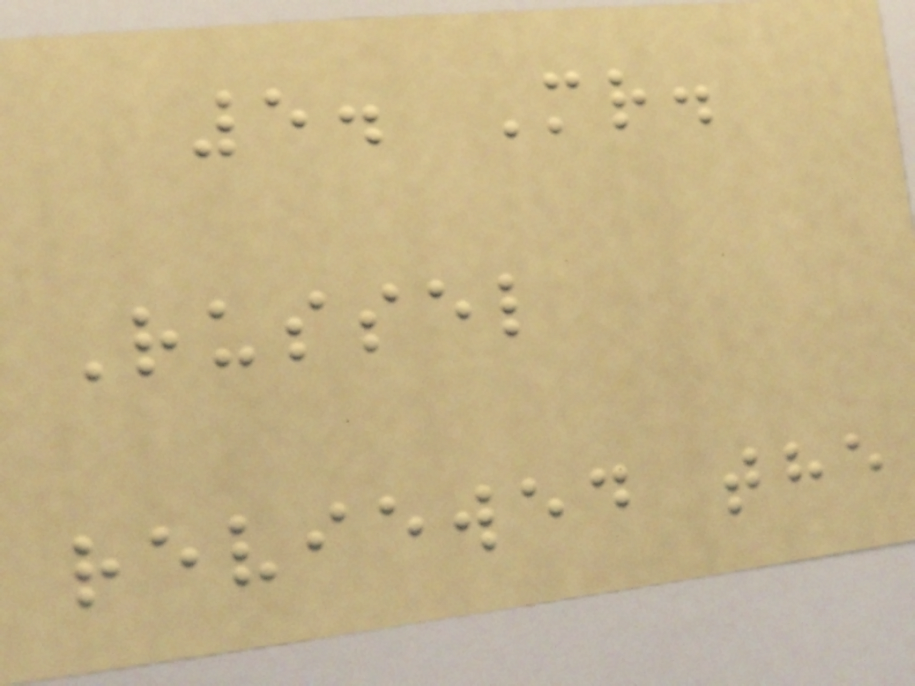5. Mr.
Russel
reviewed the
